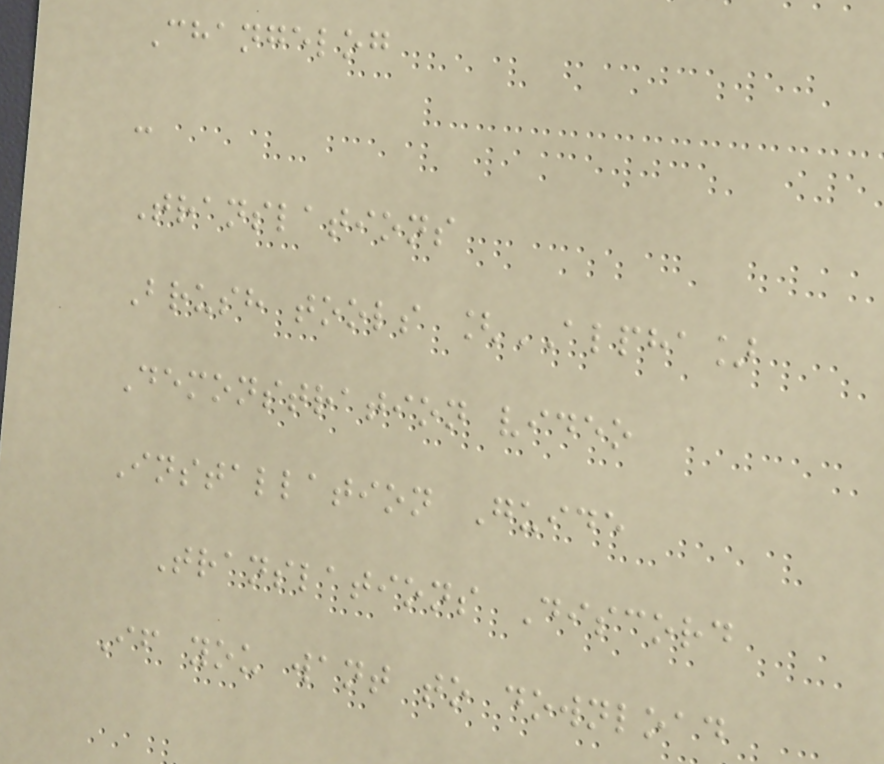Changelog
-
Translations
Brush tools [ALPHA]
Demonstration video
Installation Guide
Translations Discord
If you want to download
